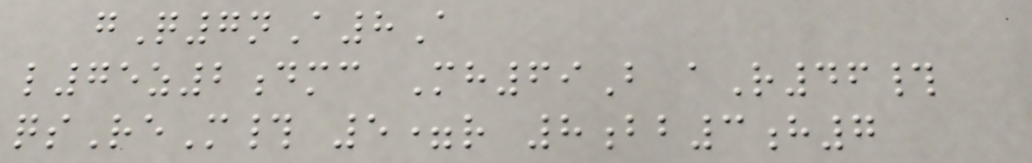gQ7nA8A
l75z2dmc Mh69B aR46#
qsReM# 5=r 8bb3h7
